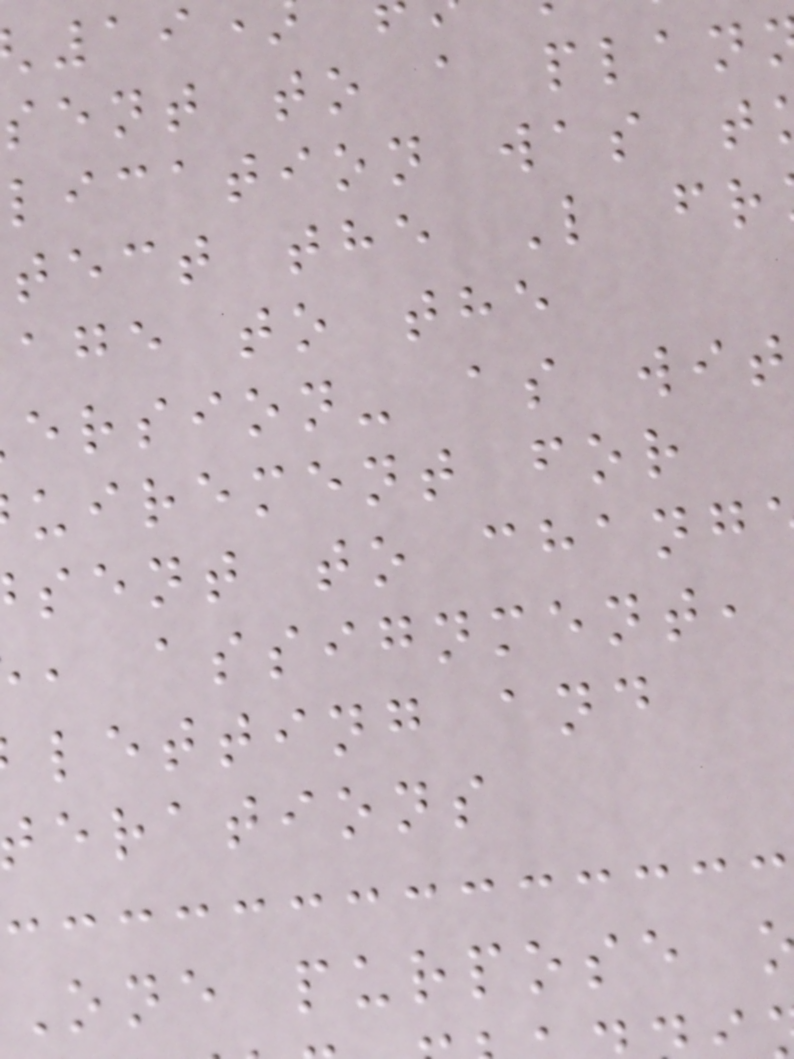sent to a plan
lication was t
tect the L fr
age to the
ersion- as wit
uirement for
sent to chang
, assignment,
letting and
erations
One purpose
